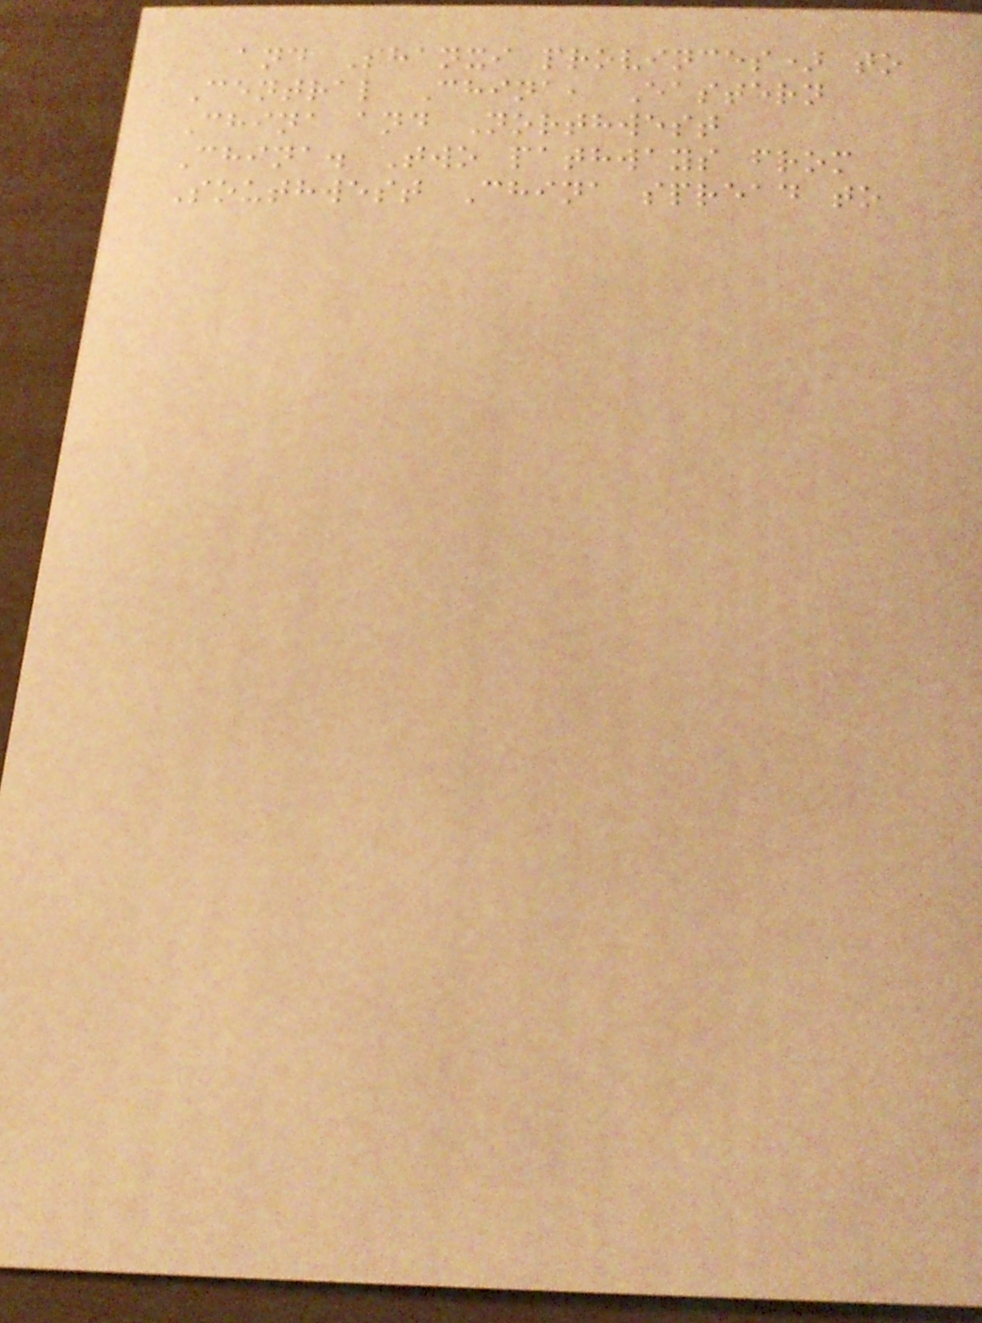and Shanxi provinces) to
Central China, Eastern
China and Northwest
China. Two pathways from
Southwest China spread to
